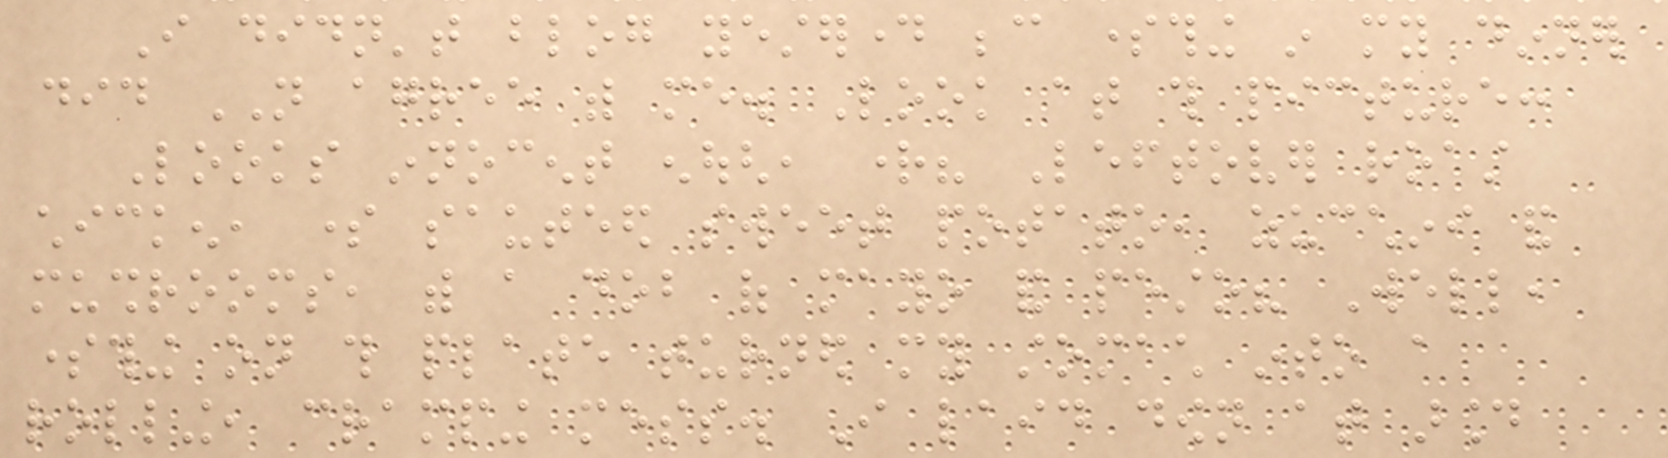I didn't blog yesterday because something in my dinner
did NOT agree with me. Look at this picture:
Looks innocent enough, right? Leftover roast
chicken, some sauteed sweet potato, zucchini and
mushrooms, with a dob of mayo and pesto? Well,
something on this plate turned my stomach into a
rolling, cramping mess. I laid down at around
